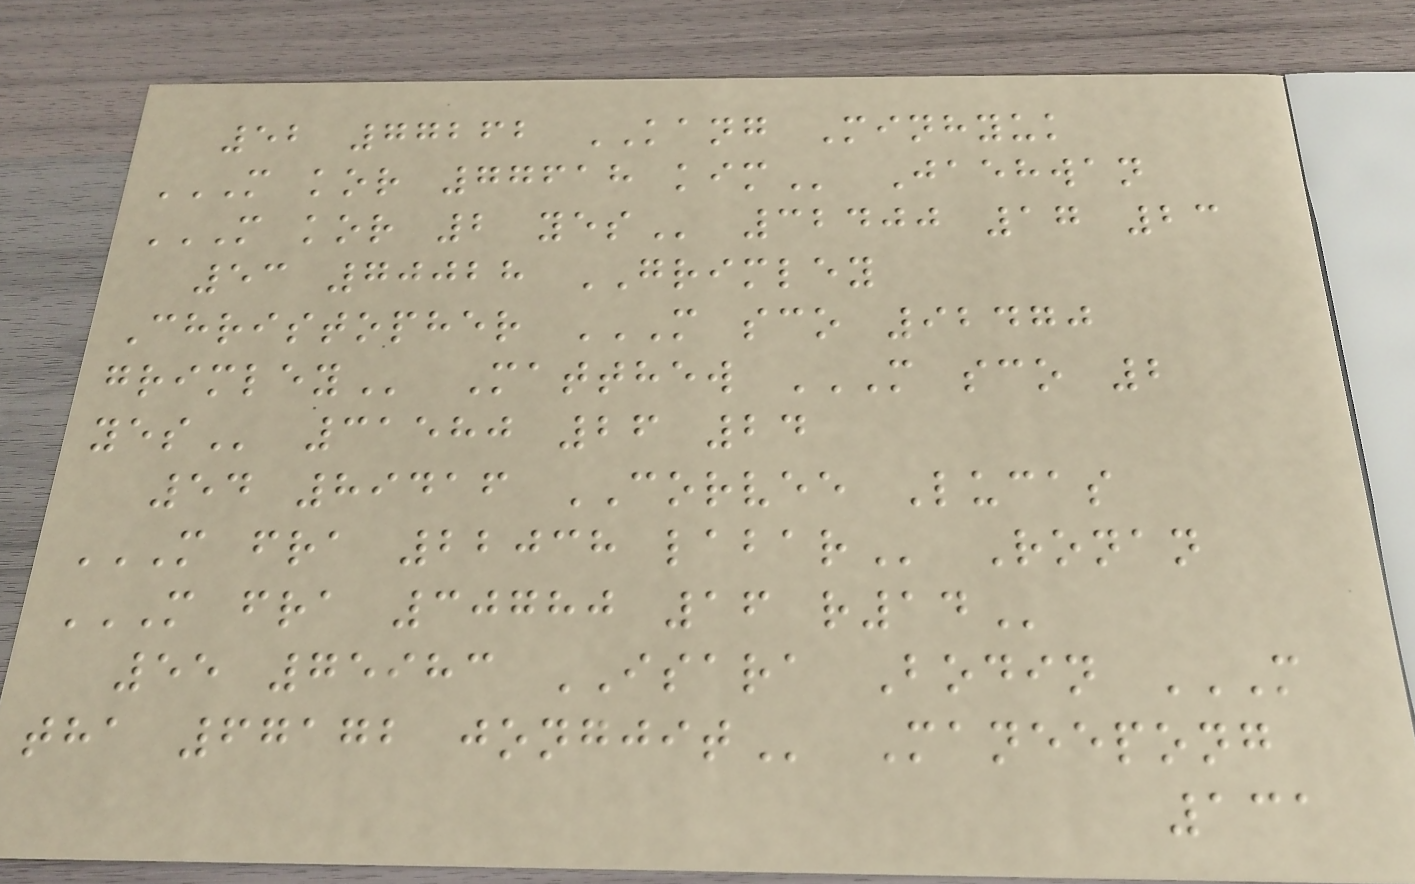52 77262 KANG Minhyuk
M KOR 77618 KIM Jaehwan
M KOR 2 YES 32400 17 23
53 70028 GRIMLEY
Christopher M SCO 92470
GRIMLEY Matthew M SCO 2
YES 31580 26 24
54 89416 CORVEE Lucas
M FRA 22038 LABAR Ronan
M FRA 30780 16 R14
55 75983 ISARA Bodin M
THA 67172 JONGJIT Maneepong
131
